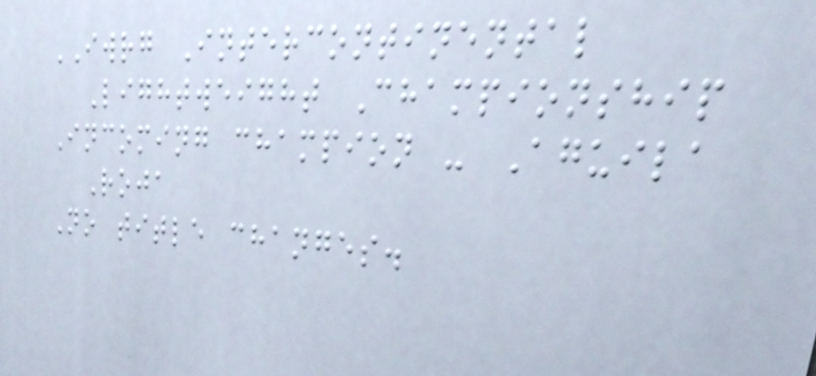IWRG Intercontinental
Lightweight Championship
Incoming champion - Aguila
Roja
No title changes.
